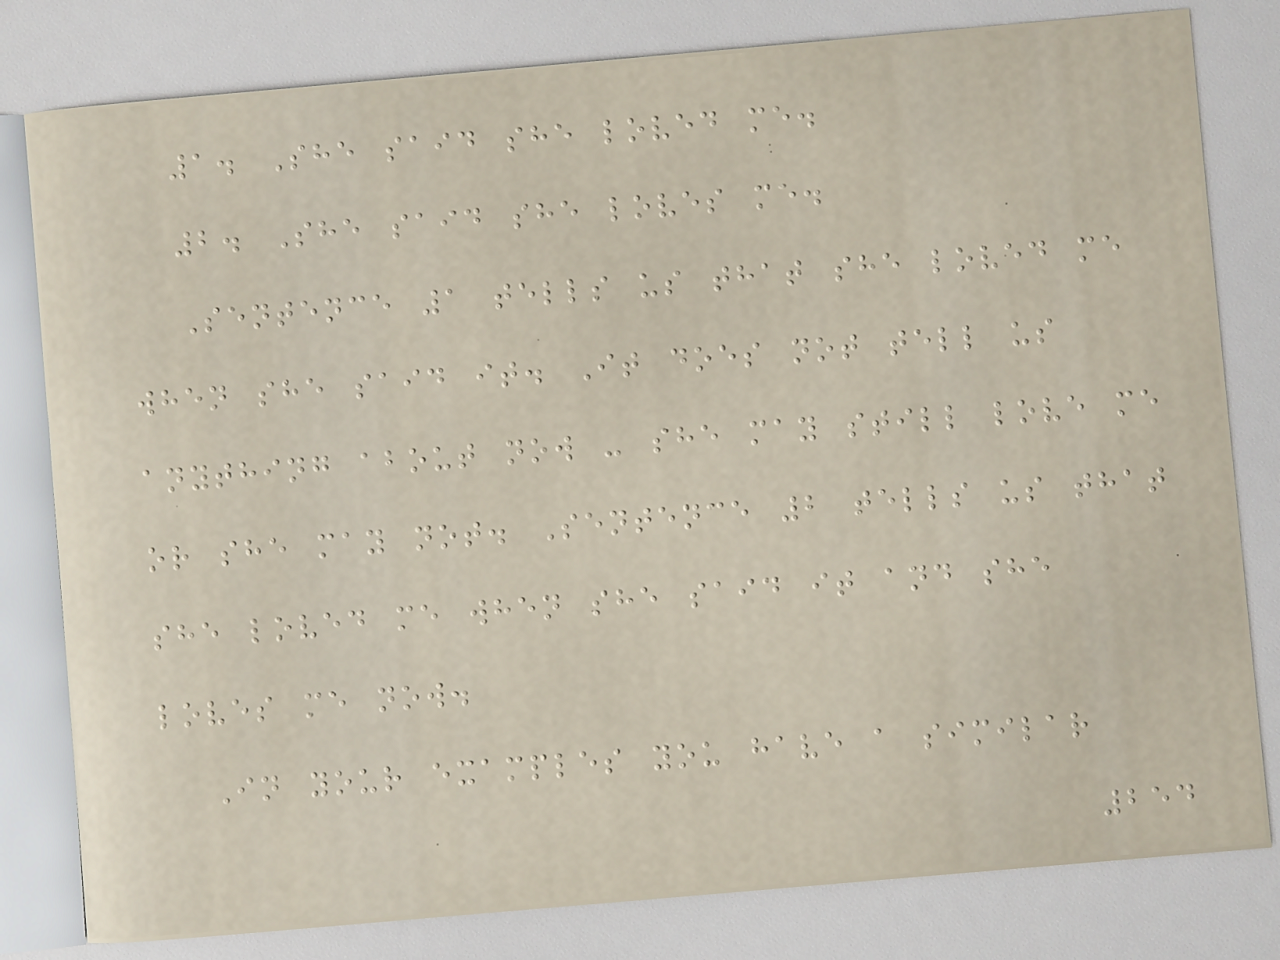1. She said she loved me.
2. She said she loves me.
Sentence 1 tells us that she loved me
when she said it. It does not tell us
anything about now - she may still love me
or she may not. Sentence 2 tells us that
she loved me when she said it and she
loves me now.
In your examples you have a similar
254
